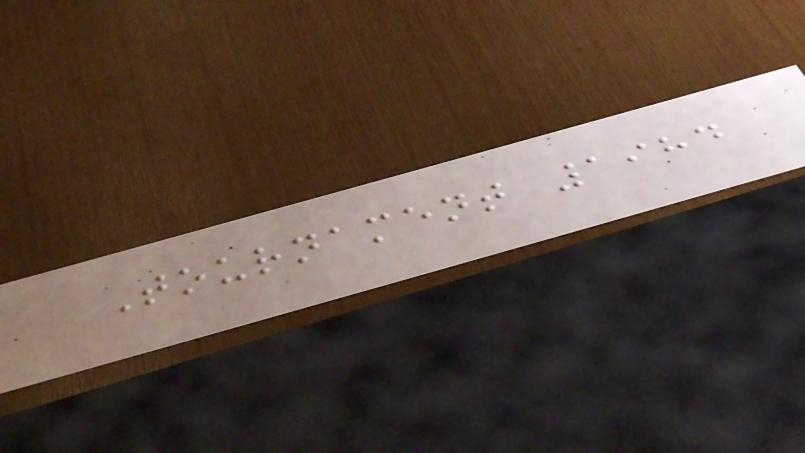Tournament 1984
